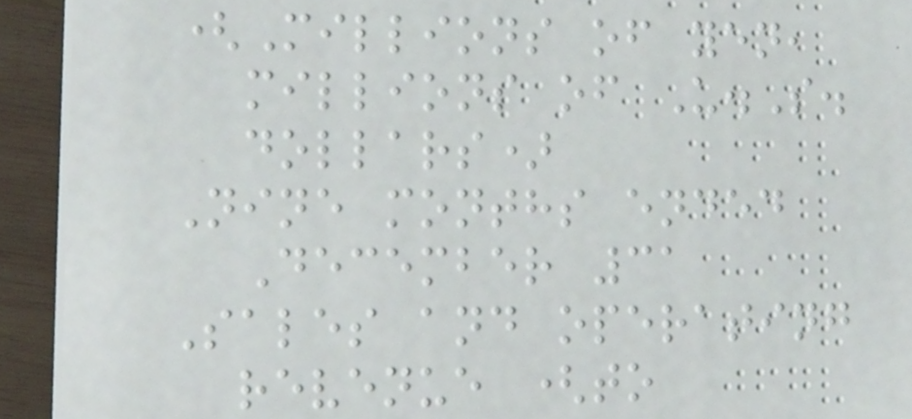(Millions of yen,
millions of U.S.
dollars)
Nine months ended
December 31
Sales and operating
revenue (to
